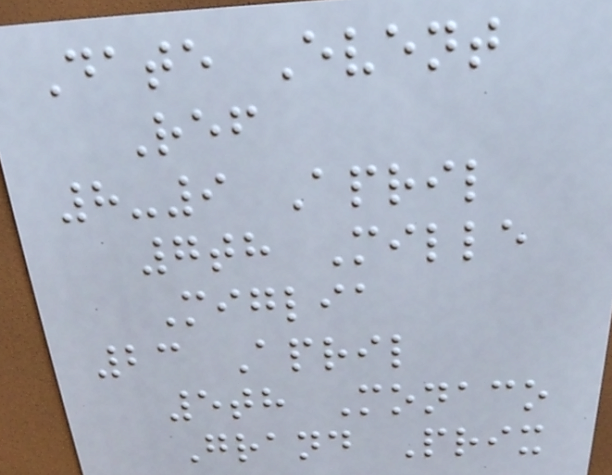Date Event
Ref
8-9 April
7th Mille
Miglia
23 April
5th Monaco
Grand Prix
